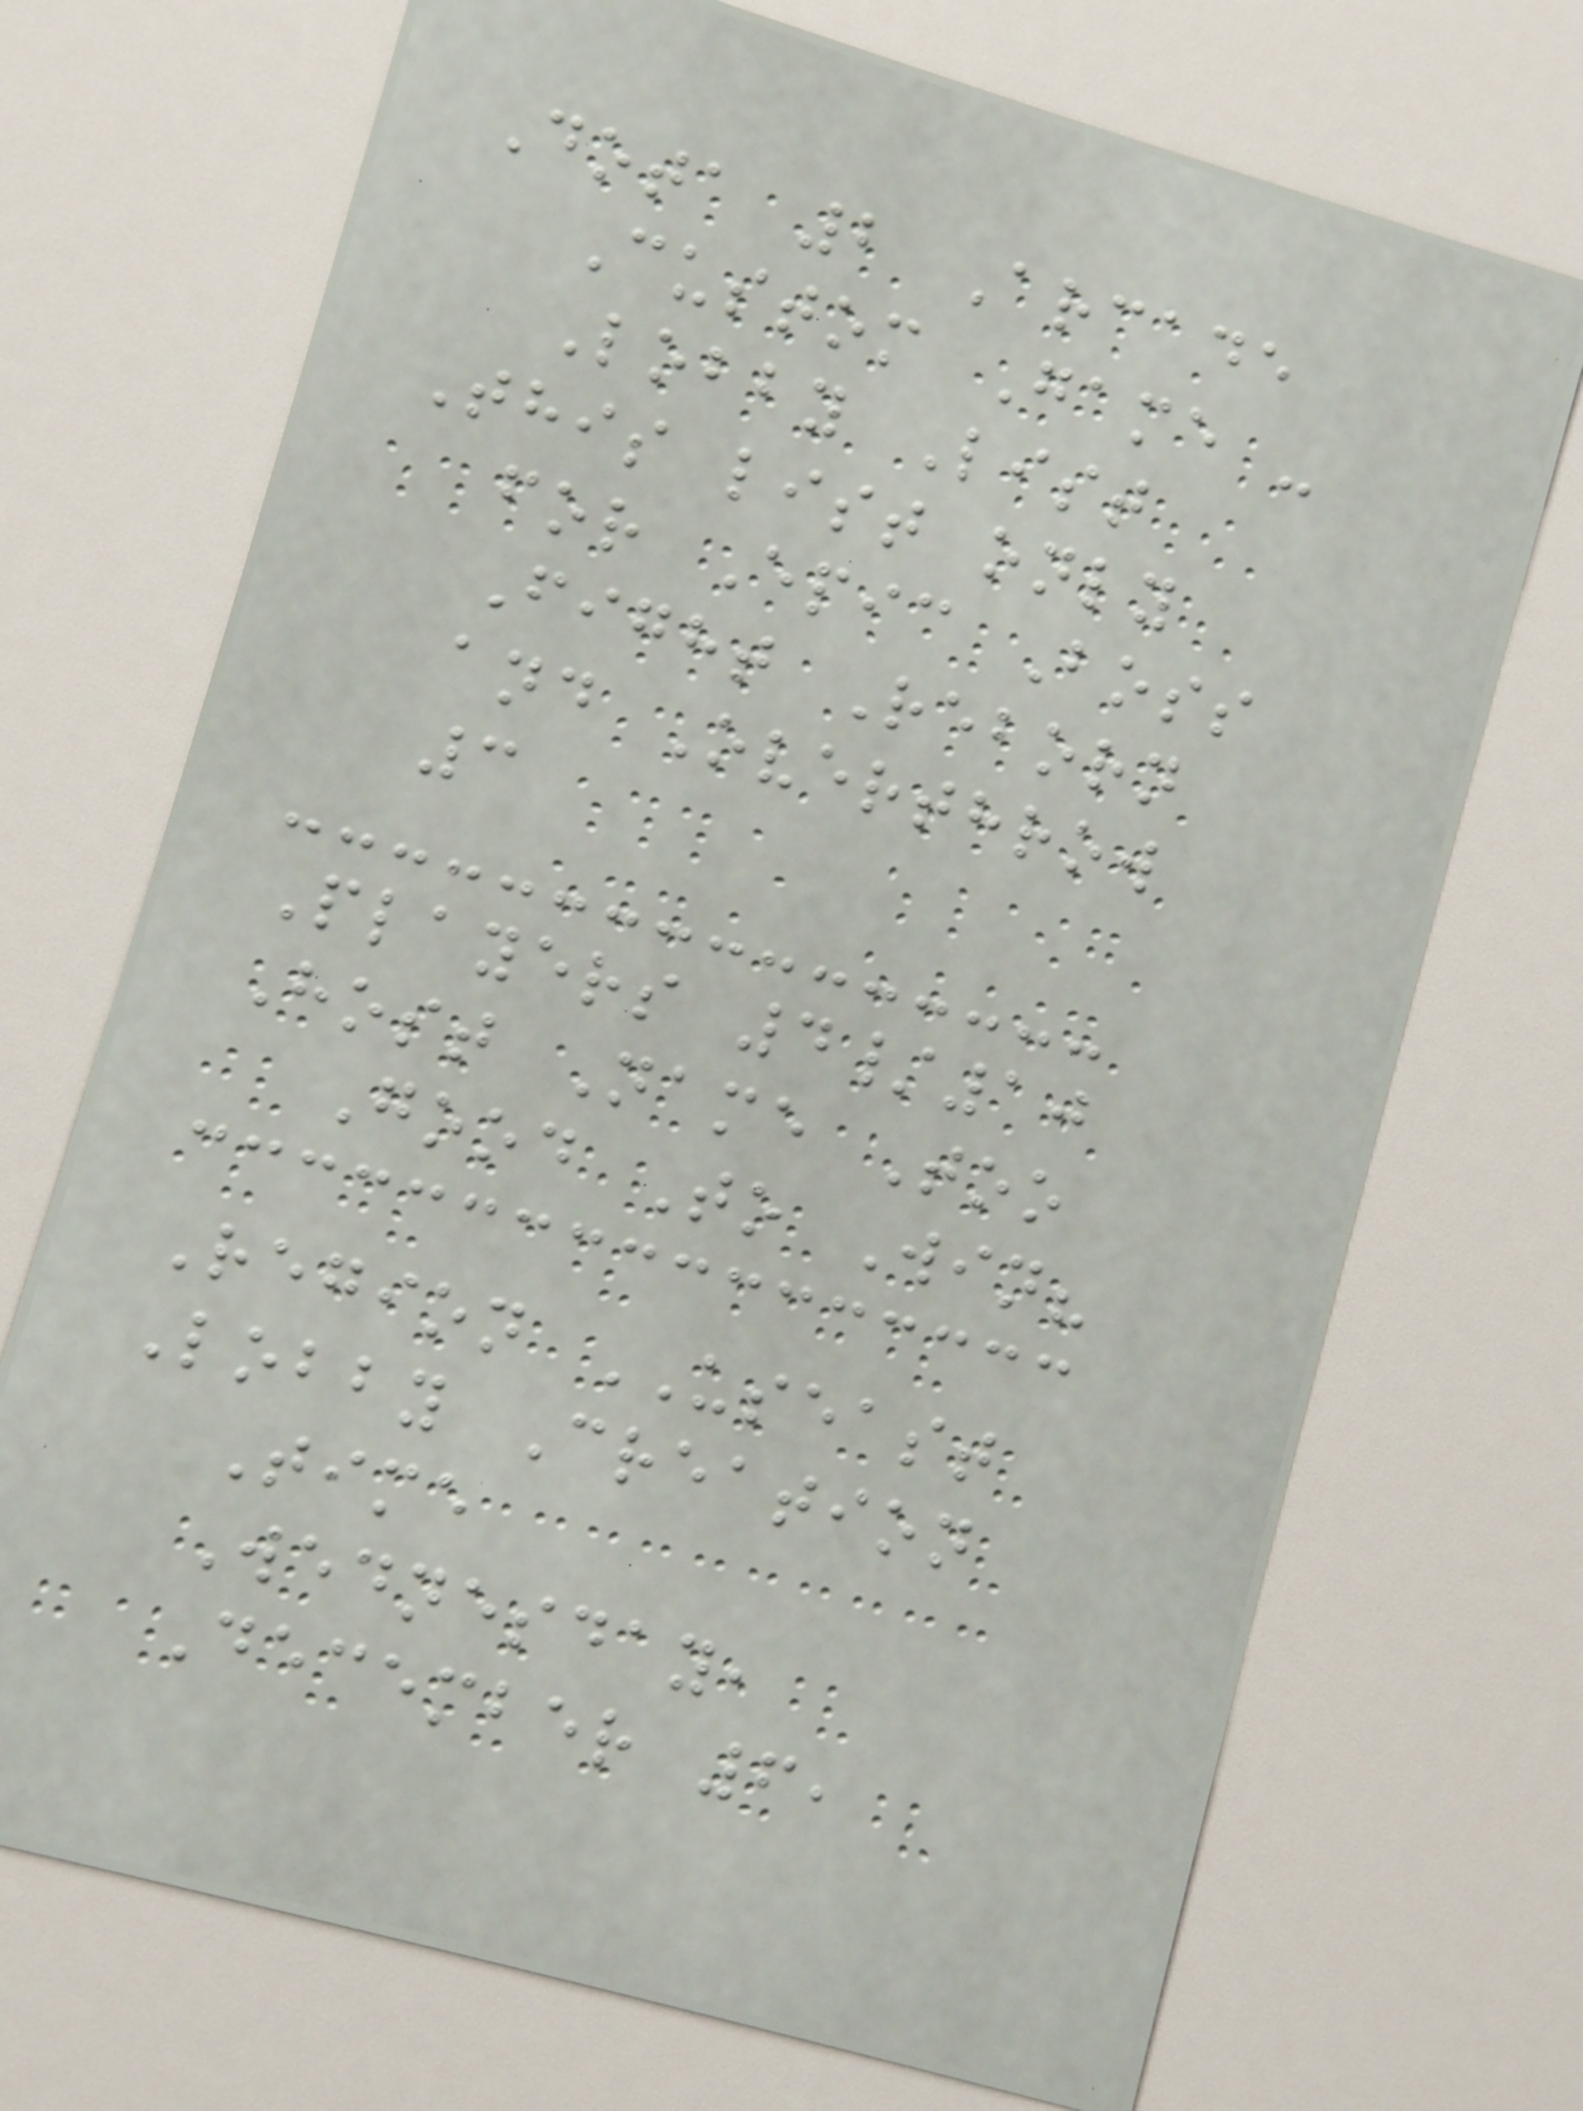Dota 2 Arcade
Custom Game -
Lobby List
This list only
for Epic Boss
Fight Reborn
and Overthrow
3
Players 4/10
Host Name Too
Good To Win?
Region USEAST
Lobby Creation
Time
Wednesday,
December 6,
